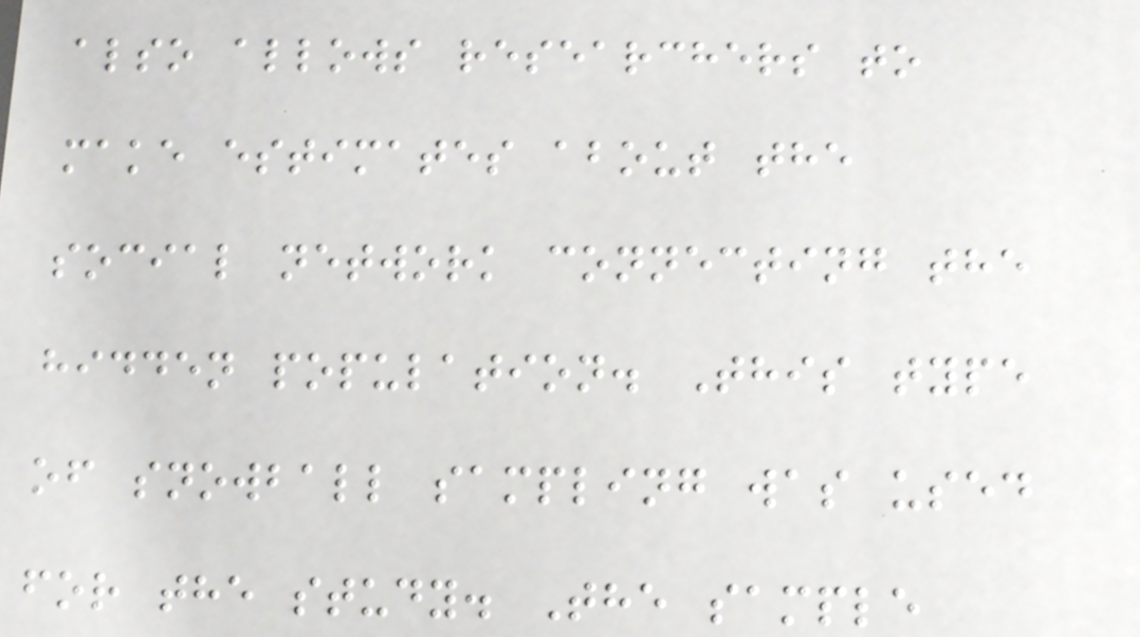also allows researchers to
make estimates about the
social network connecting the
hidden population. This type
of snowball sampling was used
for the study. The sample
